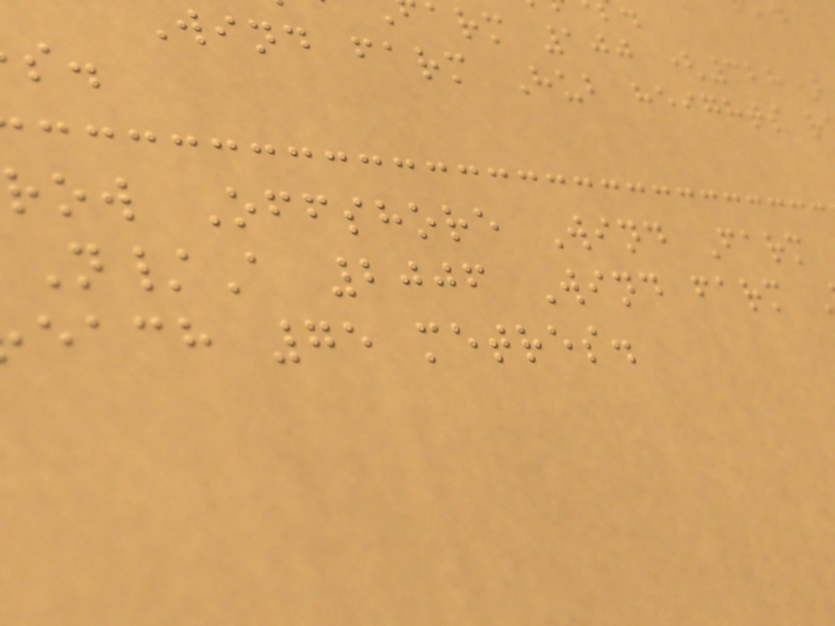arm 100 (328)
wind farm Hub heights r
row Offshore Wind Farm
N/A 2006 Wind farm
each 75 metres.
